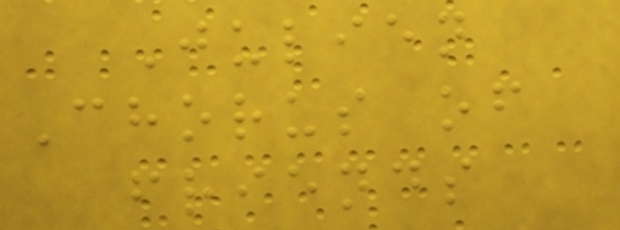Julien
Chorus of
friends
